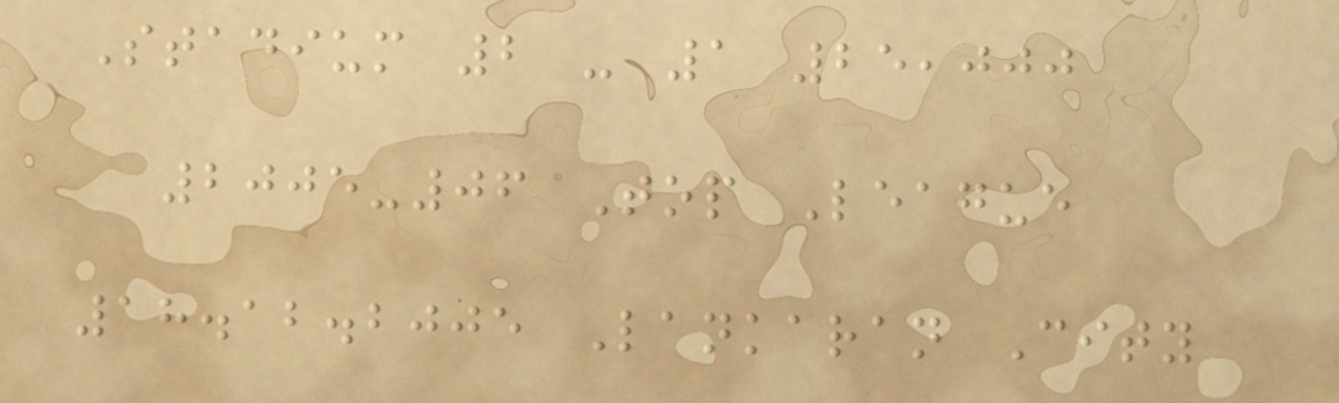Stadium 2 - 1 25,000
2005-06 Top League
18.12.2005 Lankaran City
